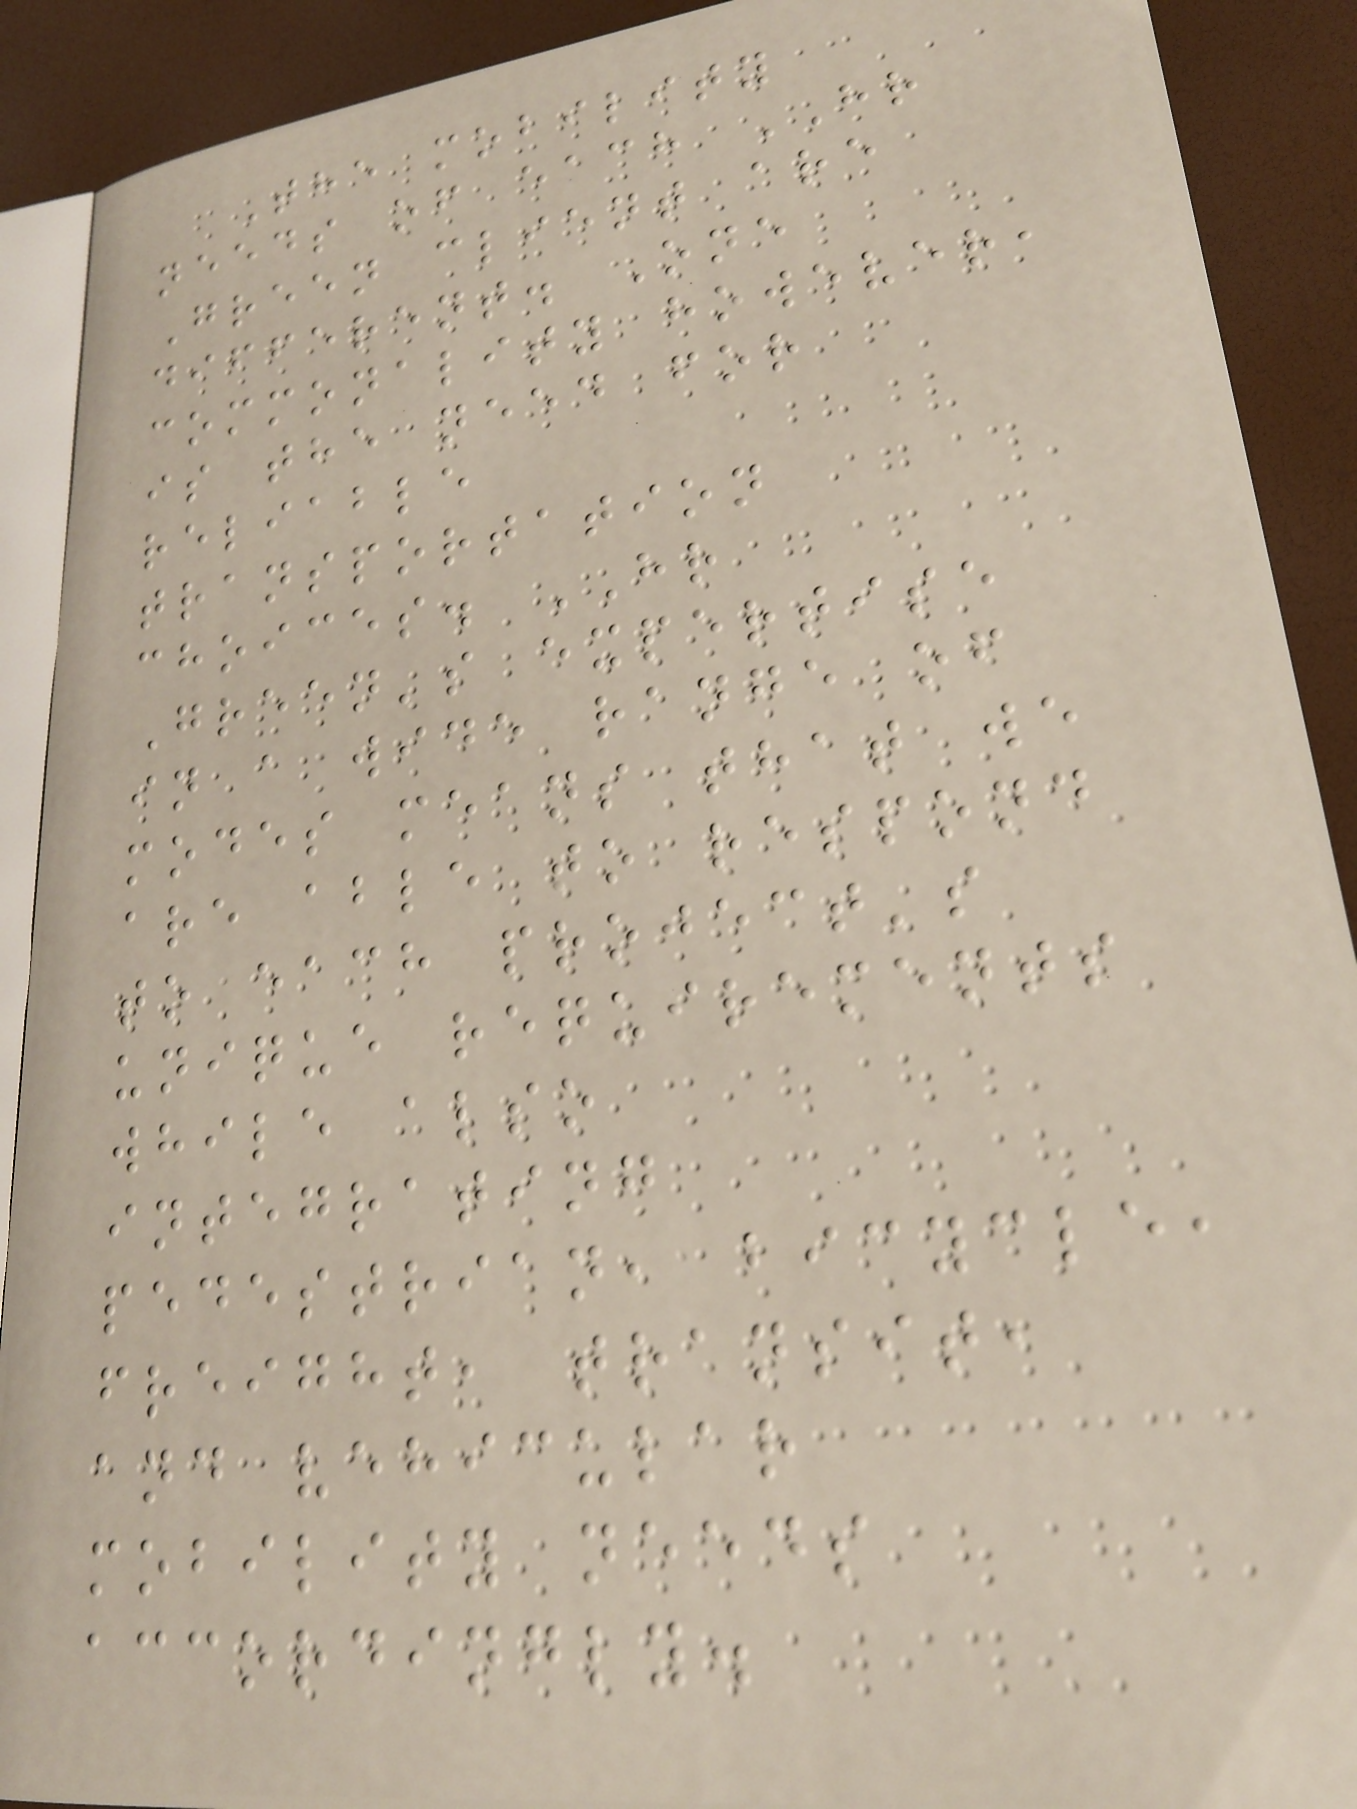The mobility
needs of each HR
Green client are
different. One
commonality however,
is the need for
reliable
transportation
choices. HR
Green's expertise
in a wide range of
modes means that we
are able to respond
to each project's
unique requirements
while also
integrating
pedestrian, bicycle,
freight, transit,
and vehicular
mobility needs
accordingly.
